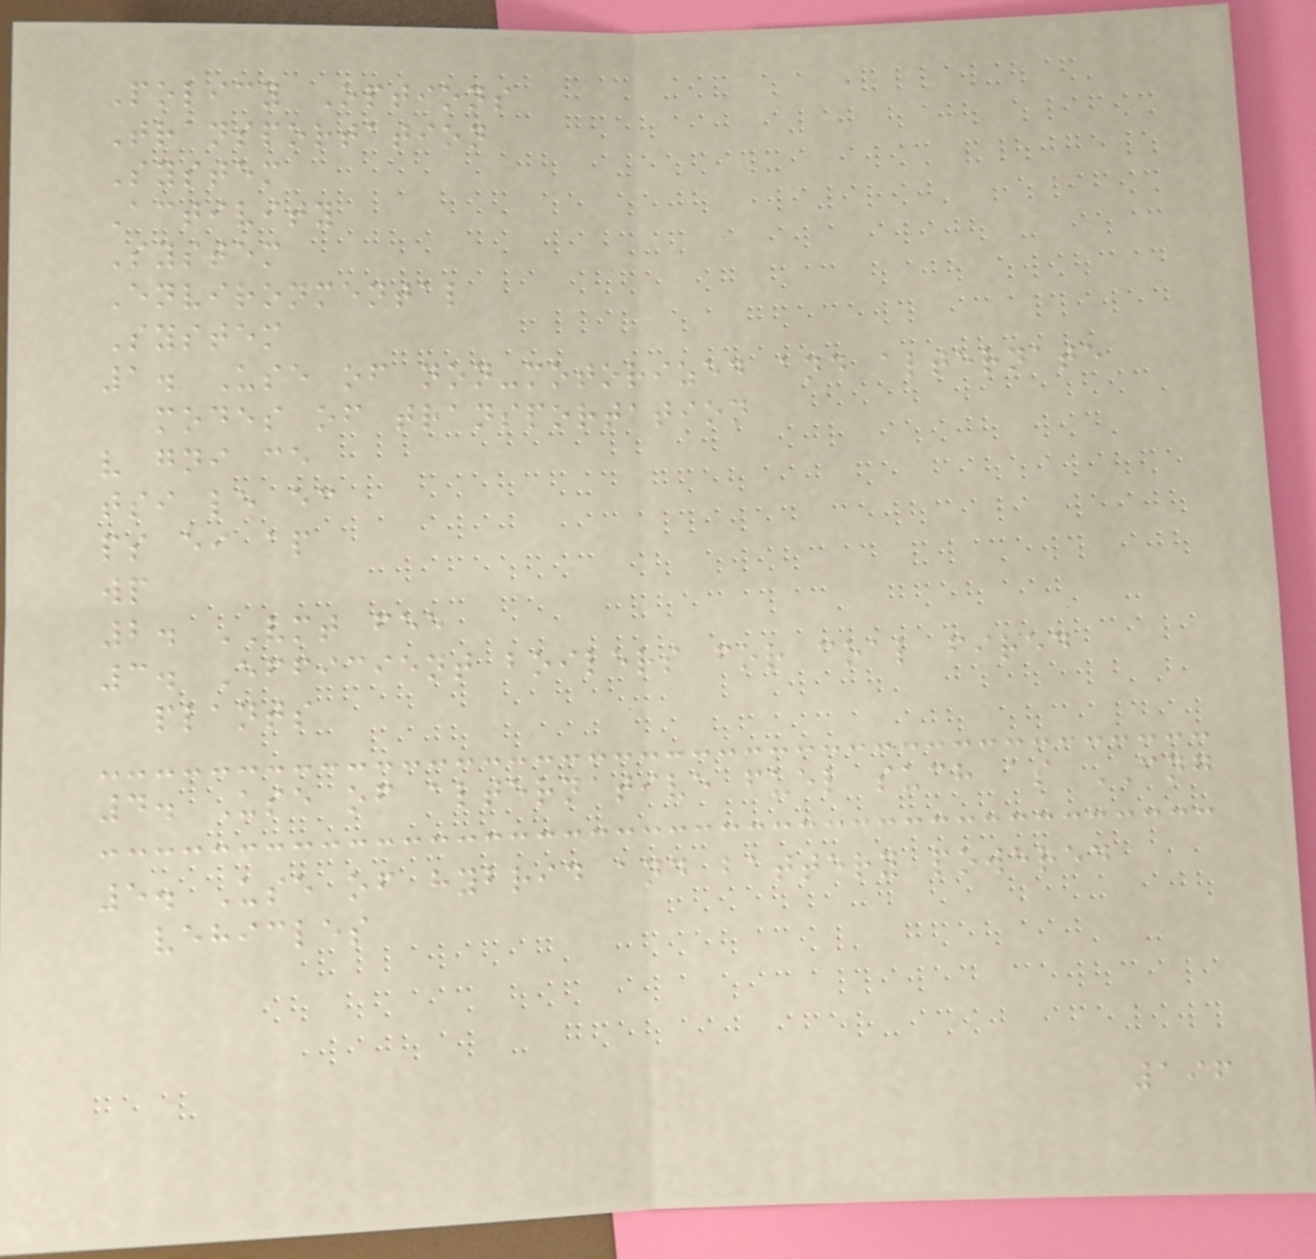Policy Options
Transportation
System
Activity
System
Environmental
System
1. Use of non-motorized and alternate
modes of transportation
v gni ce
tsi le ec
ps ei ap
wp
2. VMT fee
3. Efficient boilers for coal fired
plants
4. Use of alternative fuel such as CNG
5. Use of hybrid and battery powered
vehicles
196
